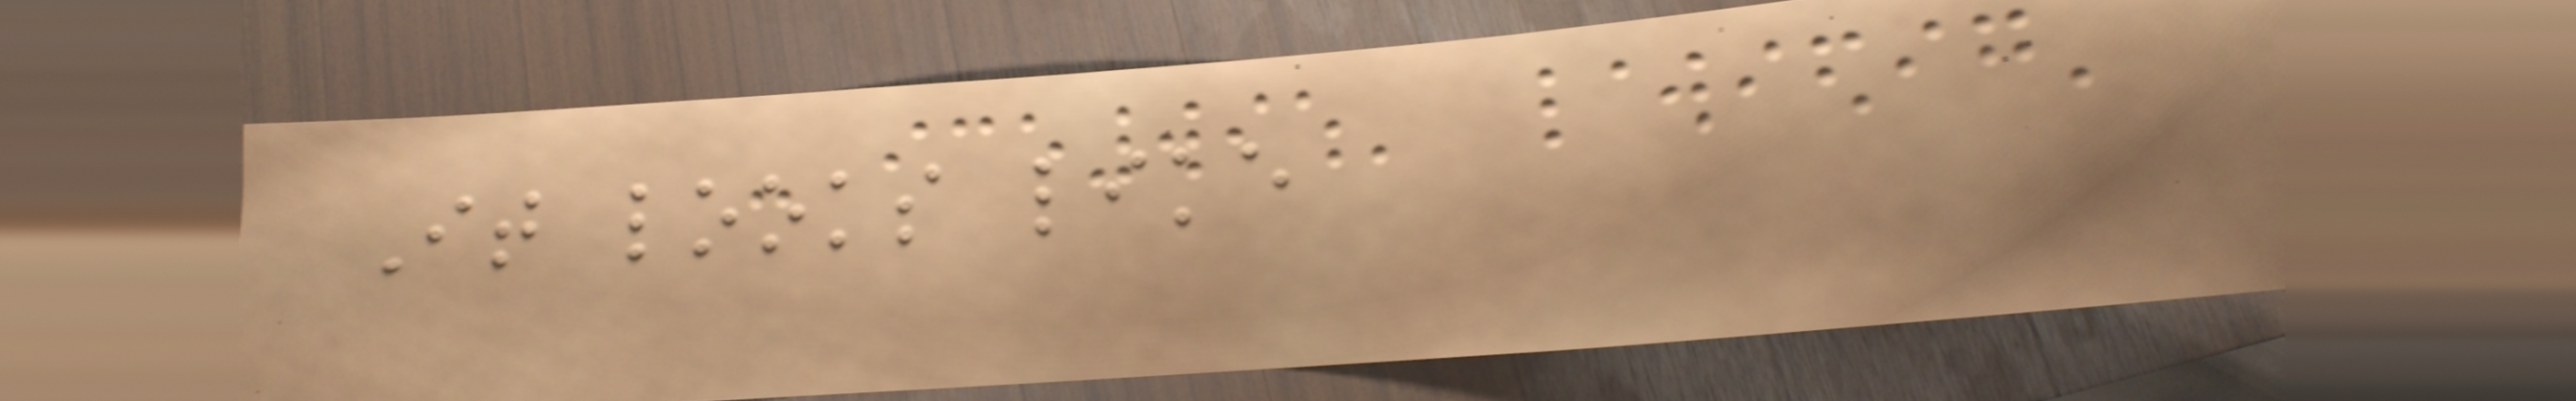It looks like
